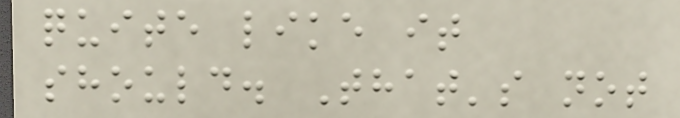quite like it
should. That's not
